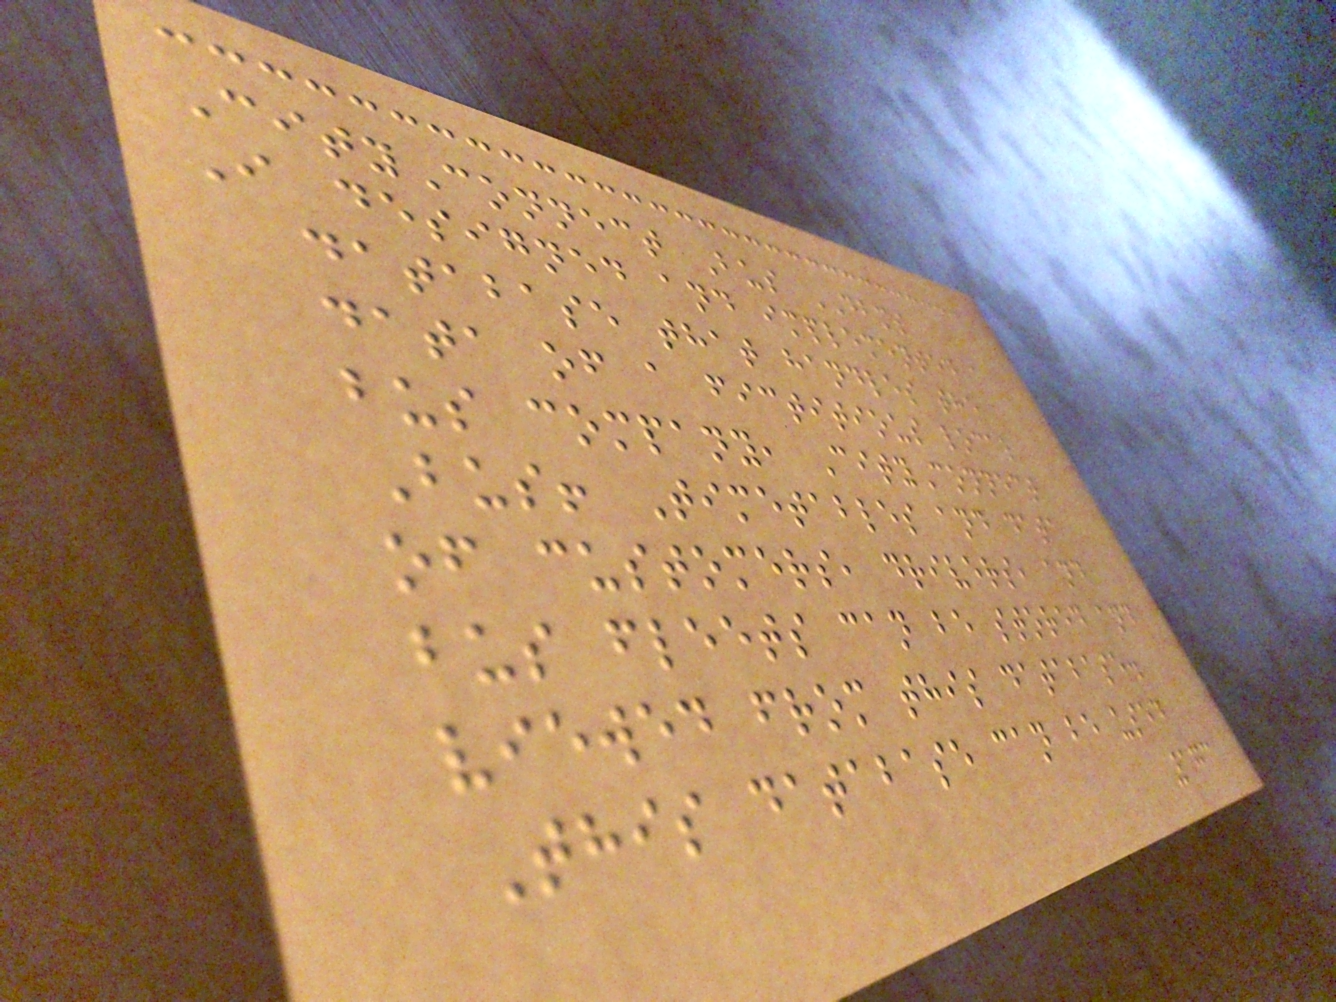CityConnect Bus DBMS
I designed and implemented a
database that handles the
data of a fictitious local
bus company, CityConnect
Bus! Timetables and data
of customers, drivers, and
bus fleets can be stored and
viewed from this database.
This database can be used
173
